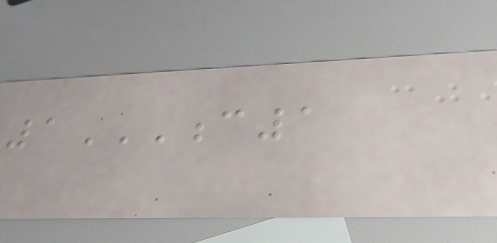1C1
